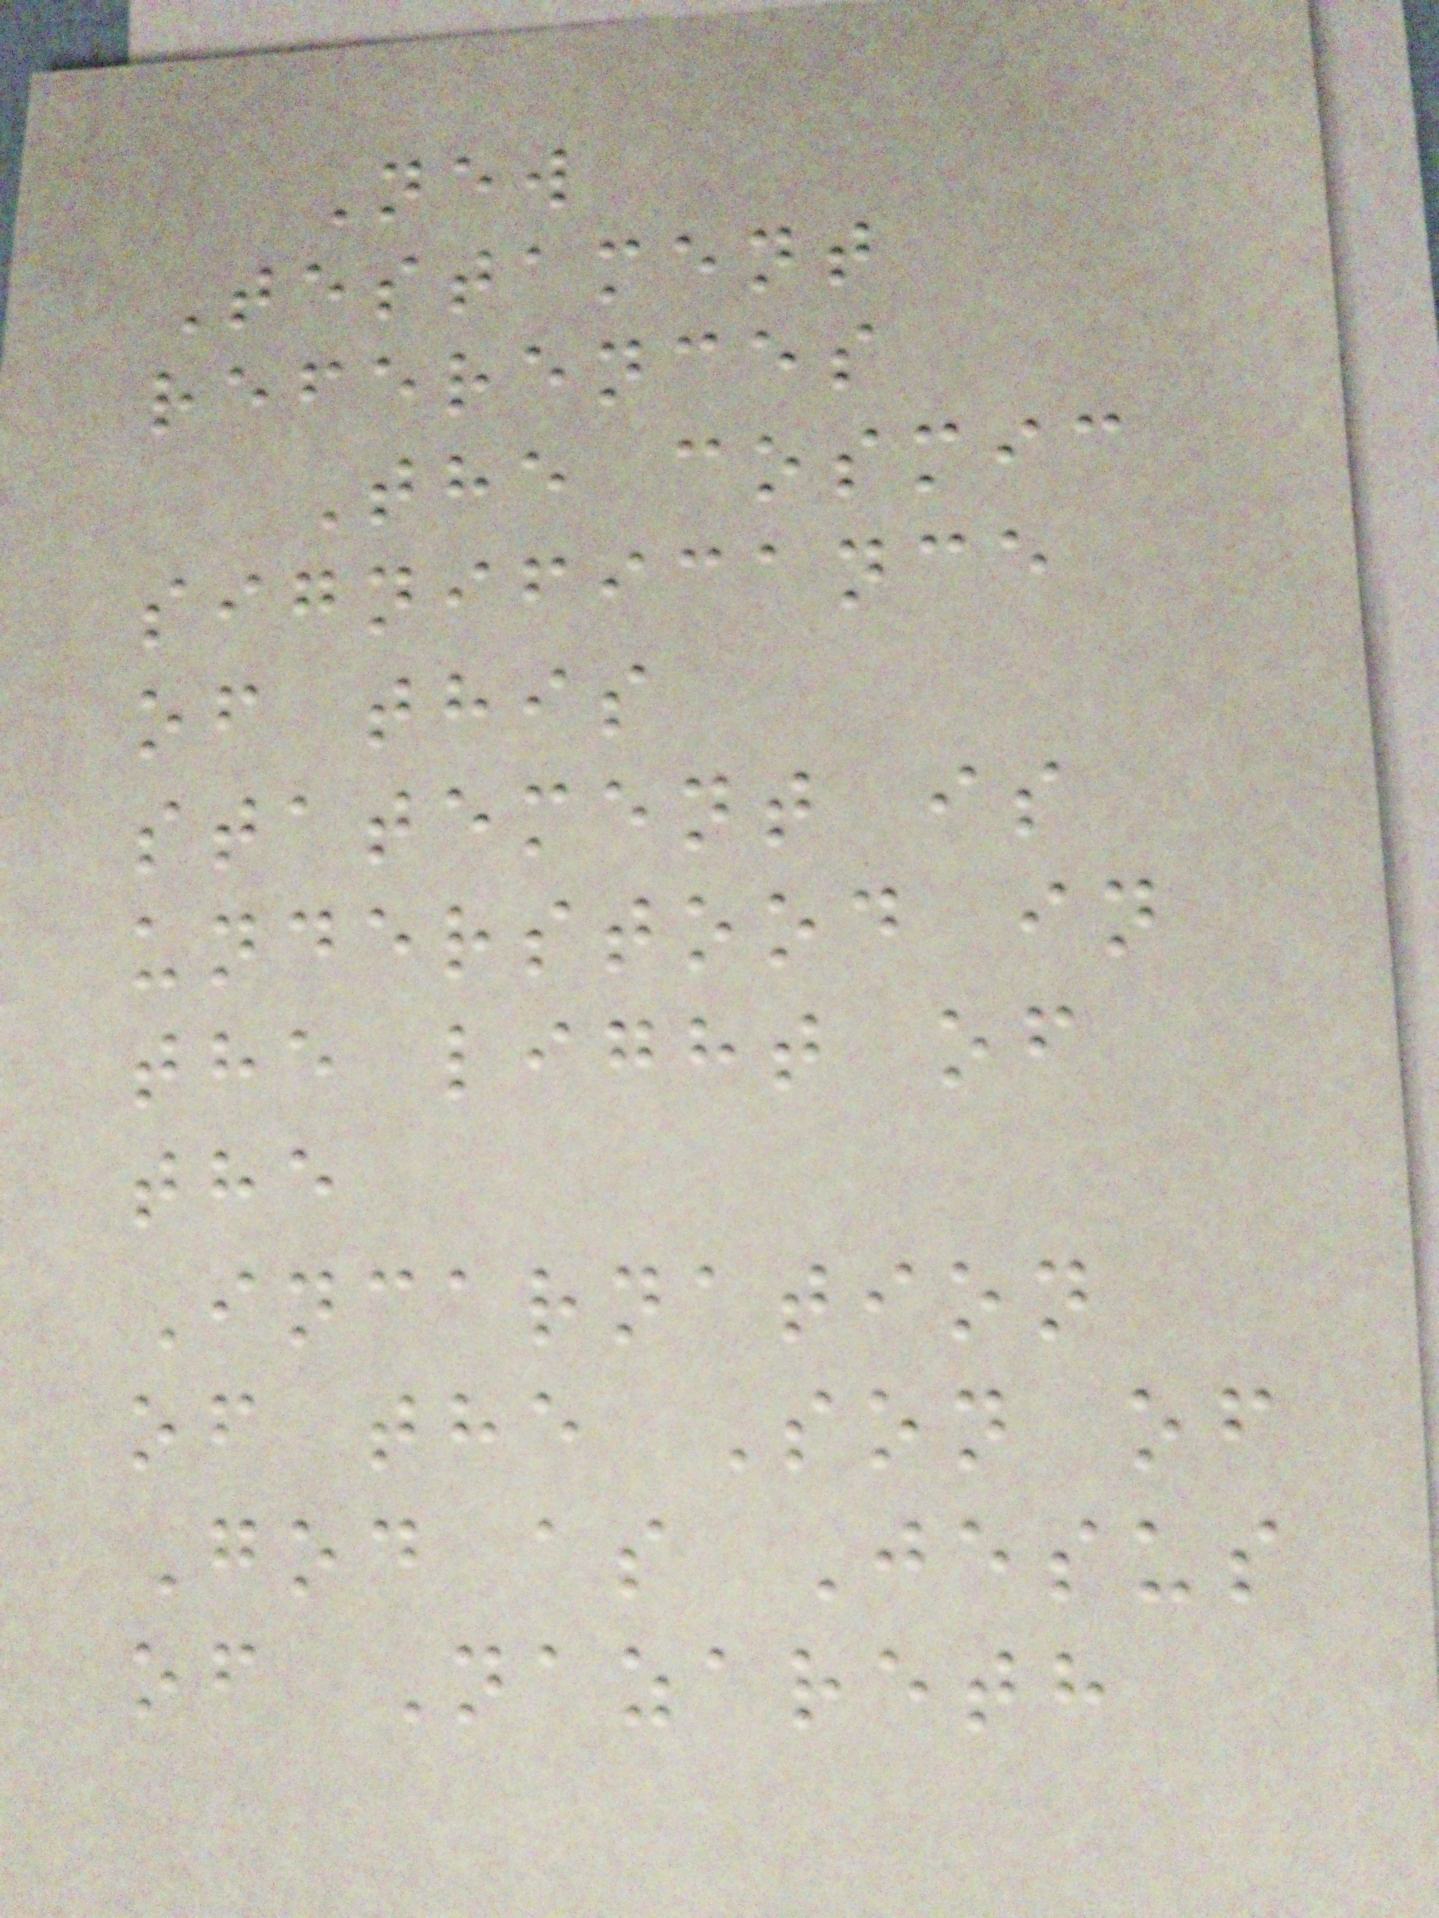New
Testament
references
The cosmic
significance
of this
statement is
understood in
the light of
the
Incarnation
of the Son of
God as Jesus
of Nazareth
